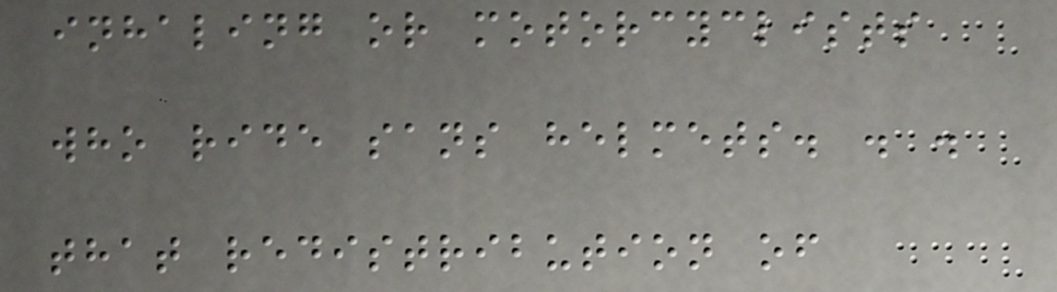inhaling or motorcyclists
who ride sans helmets. . .
that redistribution of
